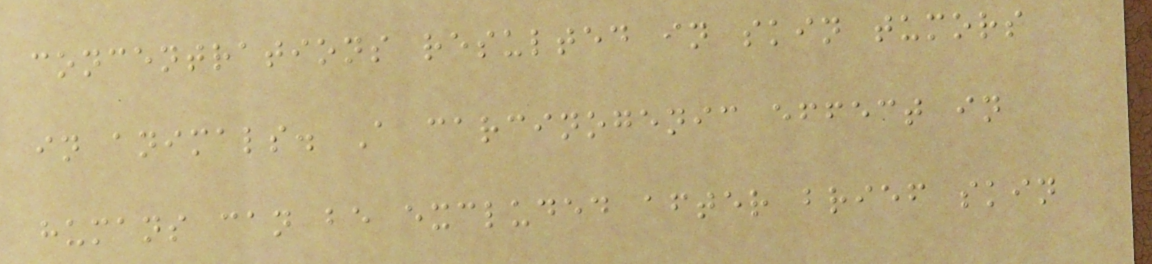concentrations resulted in skin tumors
in animals. A carcinogenic effect in
humans can be excluded after brief skin
